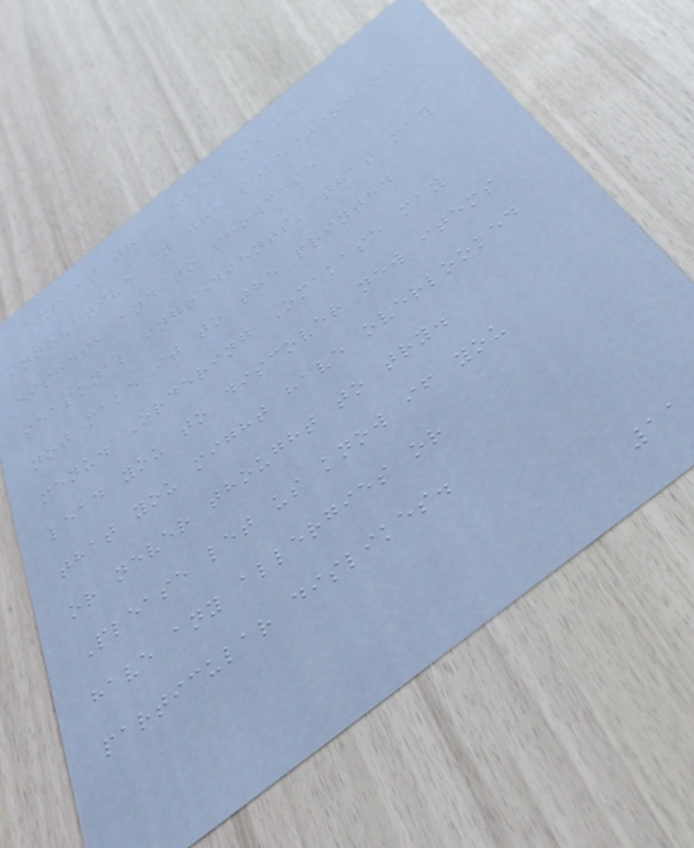expect the Chef to be
innovative in the selection of
dishes, and to showcase
seasonal ingredients' that may
not make it to the printed
menu. Ordering Omakase may
lead you to discover new items
that you might have overlooked
or never thought to try.
Please let us know if you
have any allergies or
particular dislikes.
11
